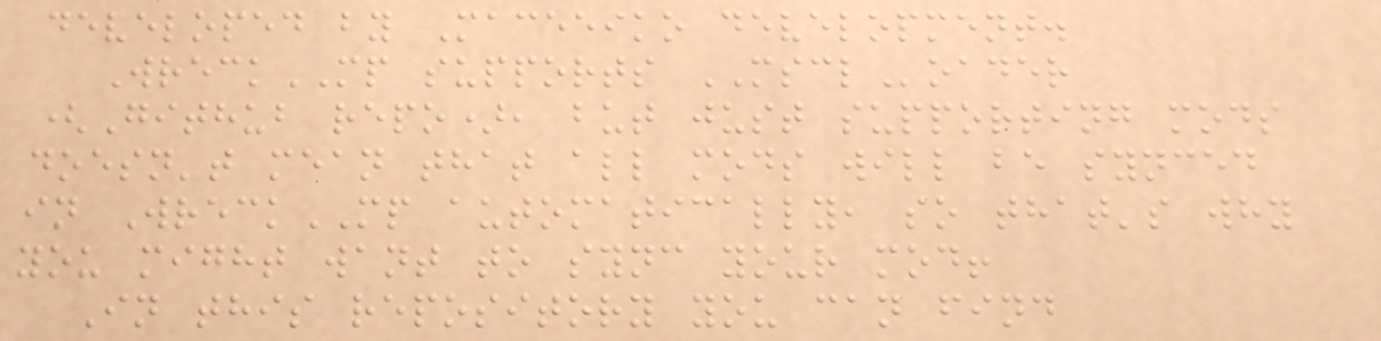developed by Maceeiko development.
WreckMP supports MSCLoader
(Github repo), but just supporting mods
doesn't mean that all mods will be synced
in WreckMP automatically, so that's why
you might want to sync your mod!
In this repository you can find
